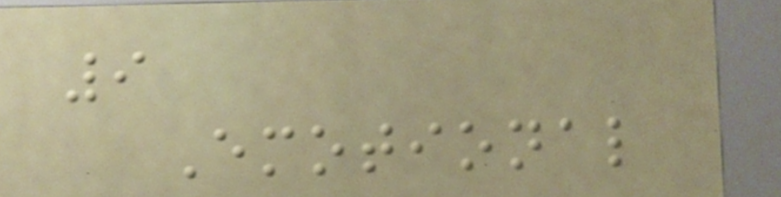9
Emotional
